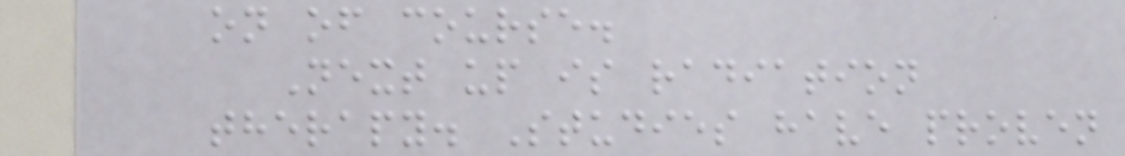on of course.
Next up is radiation
therapy. Studies have proven
